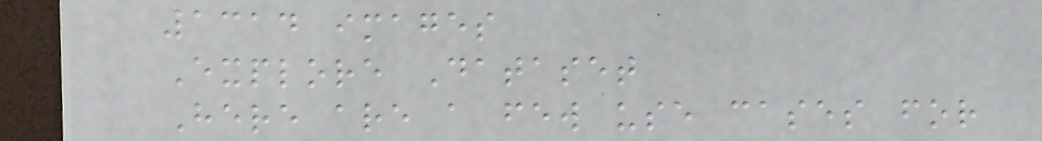1314 images
Explore Dataset
Here are a few use cases for
